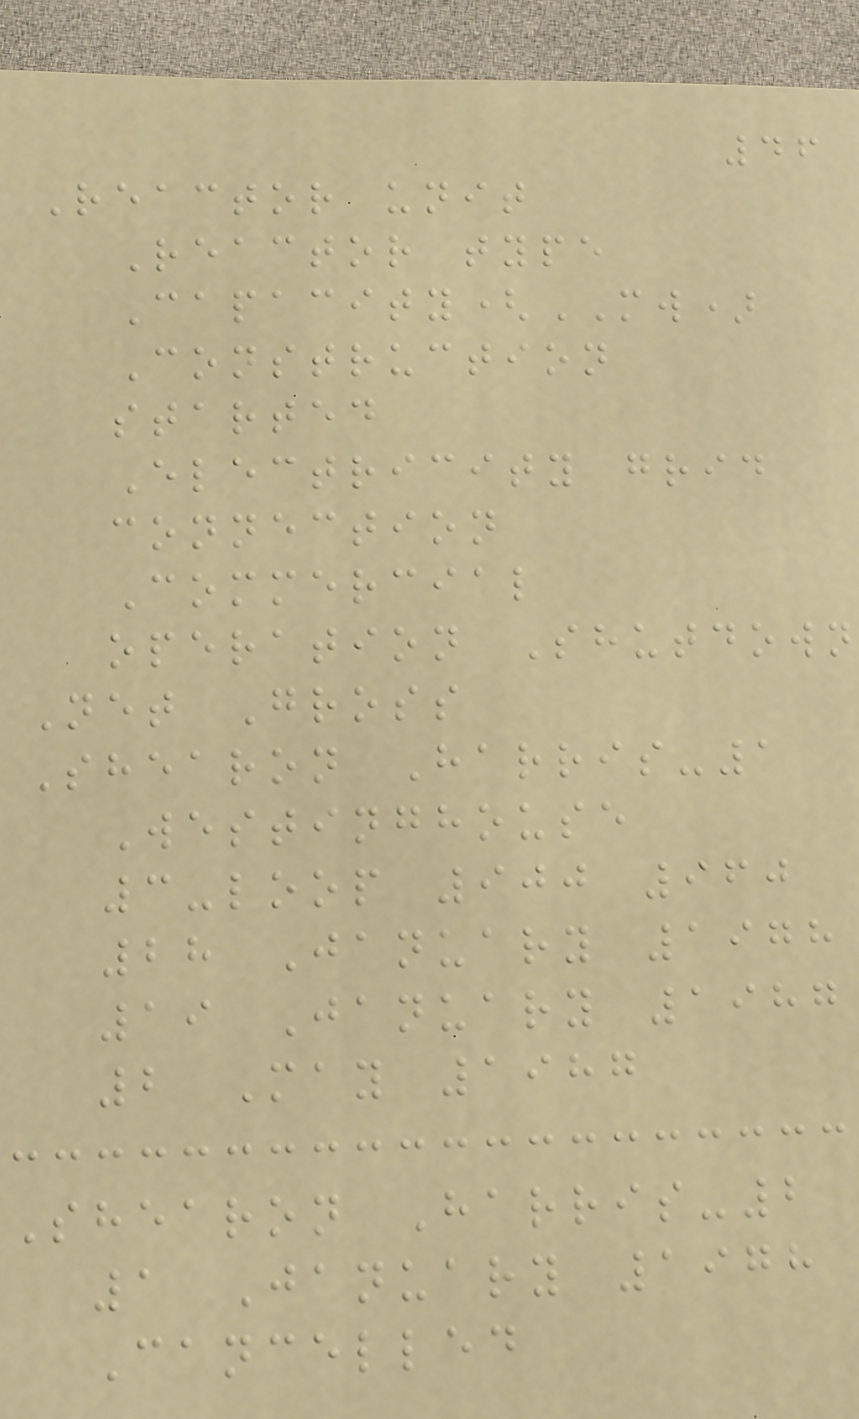46
Reactor unit
Reactor type
Capacity(MW)
Construction
started
Electricity grid
connection
Commercial
operation Shutdown
Net Gross
Shearon Harris-1
Westinghouse
3-loop 900 960
28 January 1978
19 January 1987
2 May 1987
Shearon Harris-2
1 January 1978
Cancelled
